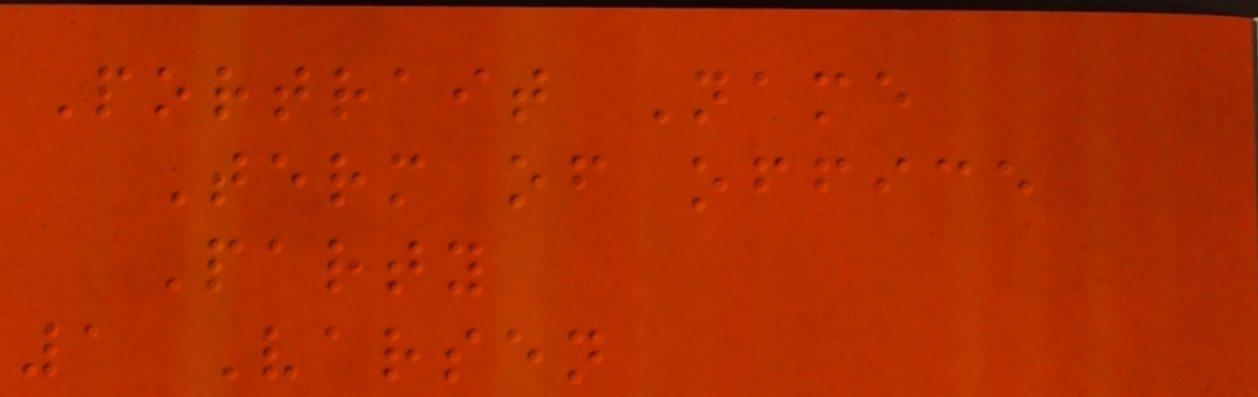Portrait Name
Term of office
Party
1 Varsen
